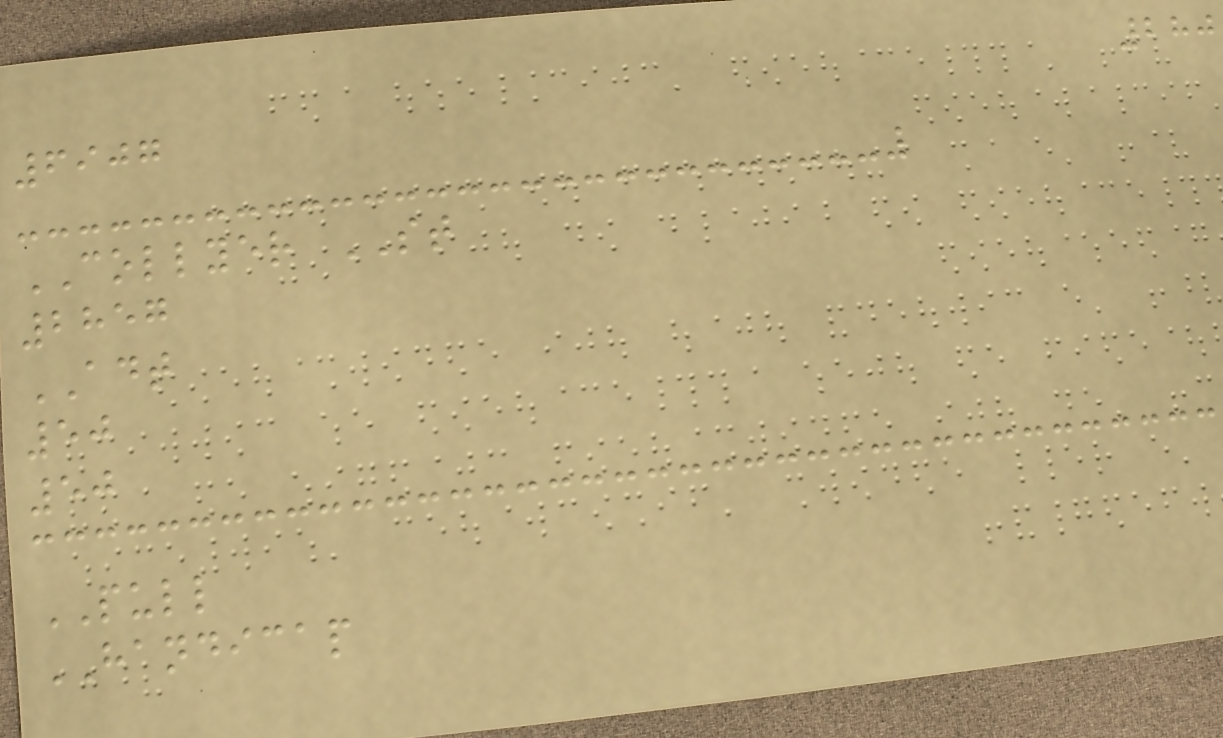280
6907
COLLYER ST
2857
ADT
50
50
PULL
HANDICAP
